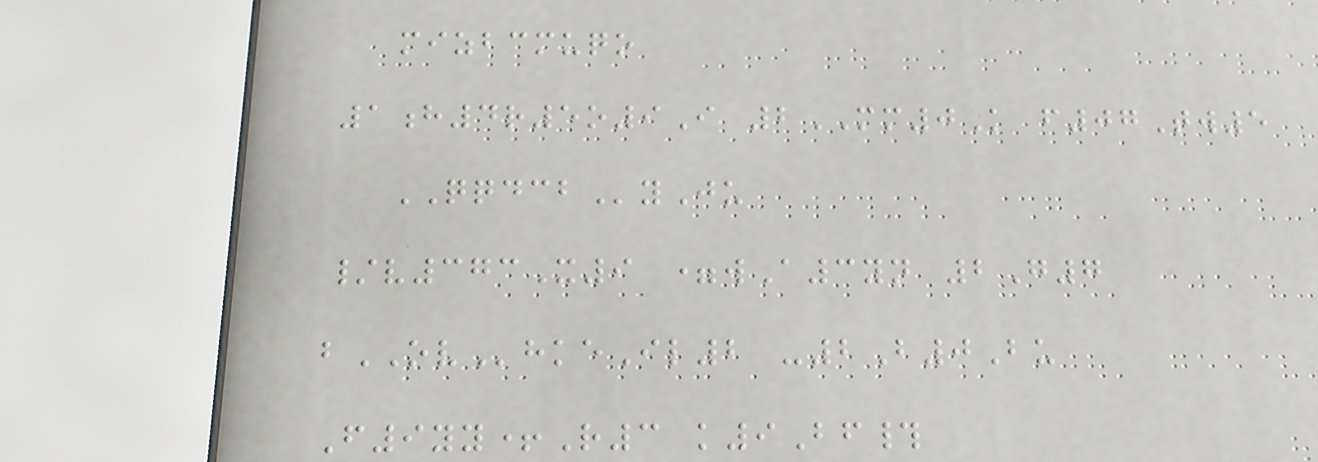mizbcmuqo
1h4r5o9I 2MM0K f07Tw5
QQDCByJu
/v373X9 =wA3yn 2G7
bOVhkeIl2 -2B0Bu
F9yy+R3 k9Bf#
